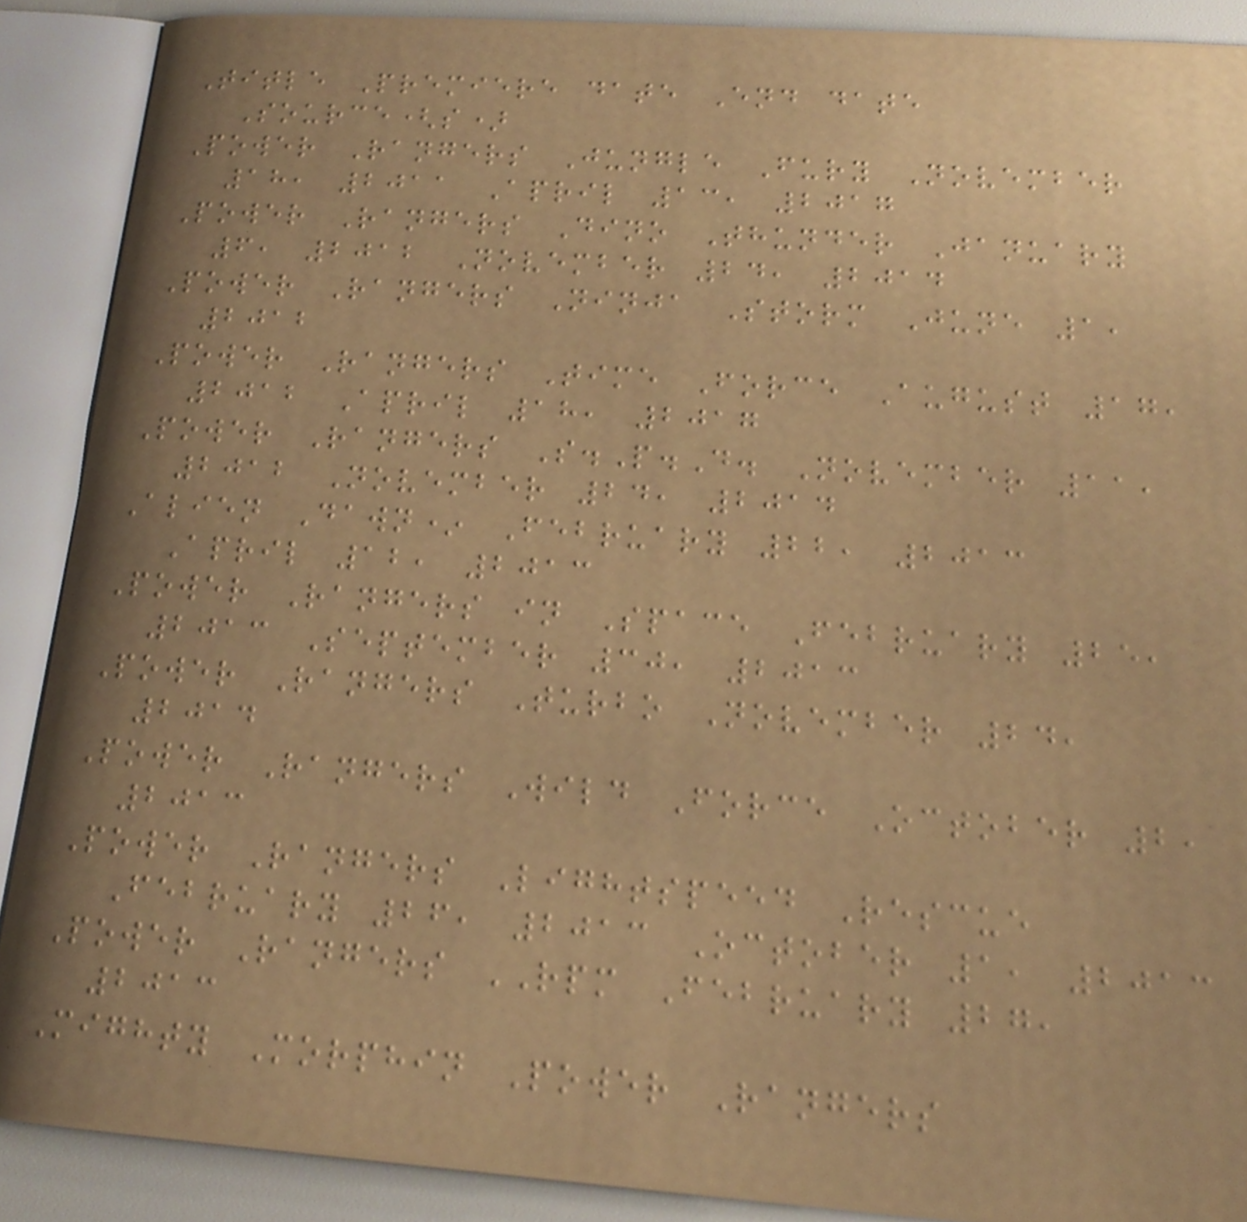Title Premiere date End date
Source(s)
Power Rangers Jungle Fury November
18, 2011 April 13, 2017
Power Rangers Dino Thunder January
6, 2012 November 24, 2014
Power Rangers Ninja Storm June 1,
2012
Power Rangers Time Force August 17,
2012 April 18, 2017
Power Rangers S.P.D. November 11,
2012 November 24, 2014
Alien Dawn* February 22, 2013
April 12, 2013
Power Rangers in Space February 25,
2013 September 30, 2013
Power Rangers Turbo November 24,
2014
Power Rangers Wild Force October 2,
2013
Power Rangers Lightspeed Rescue
February 26, 2013 October 1, 2013
Power Rangers RPM February 27,
2013
Mighty Morphin Power Rangers
